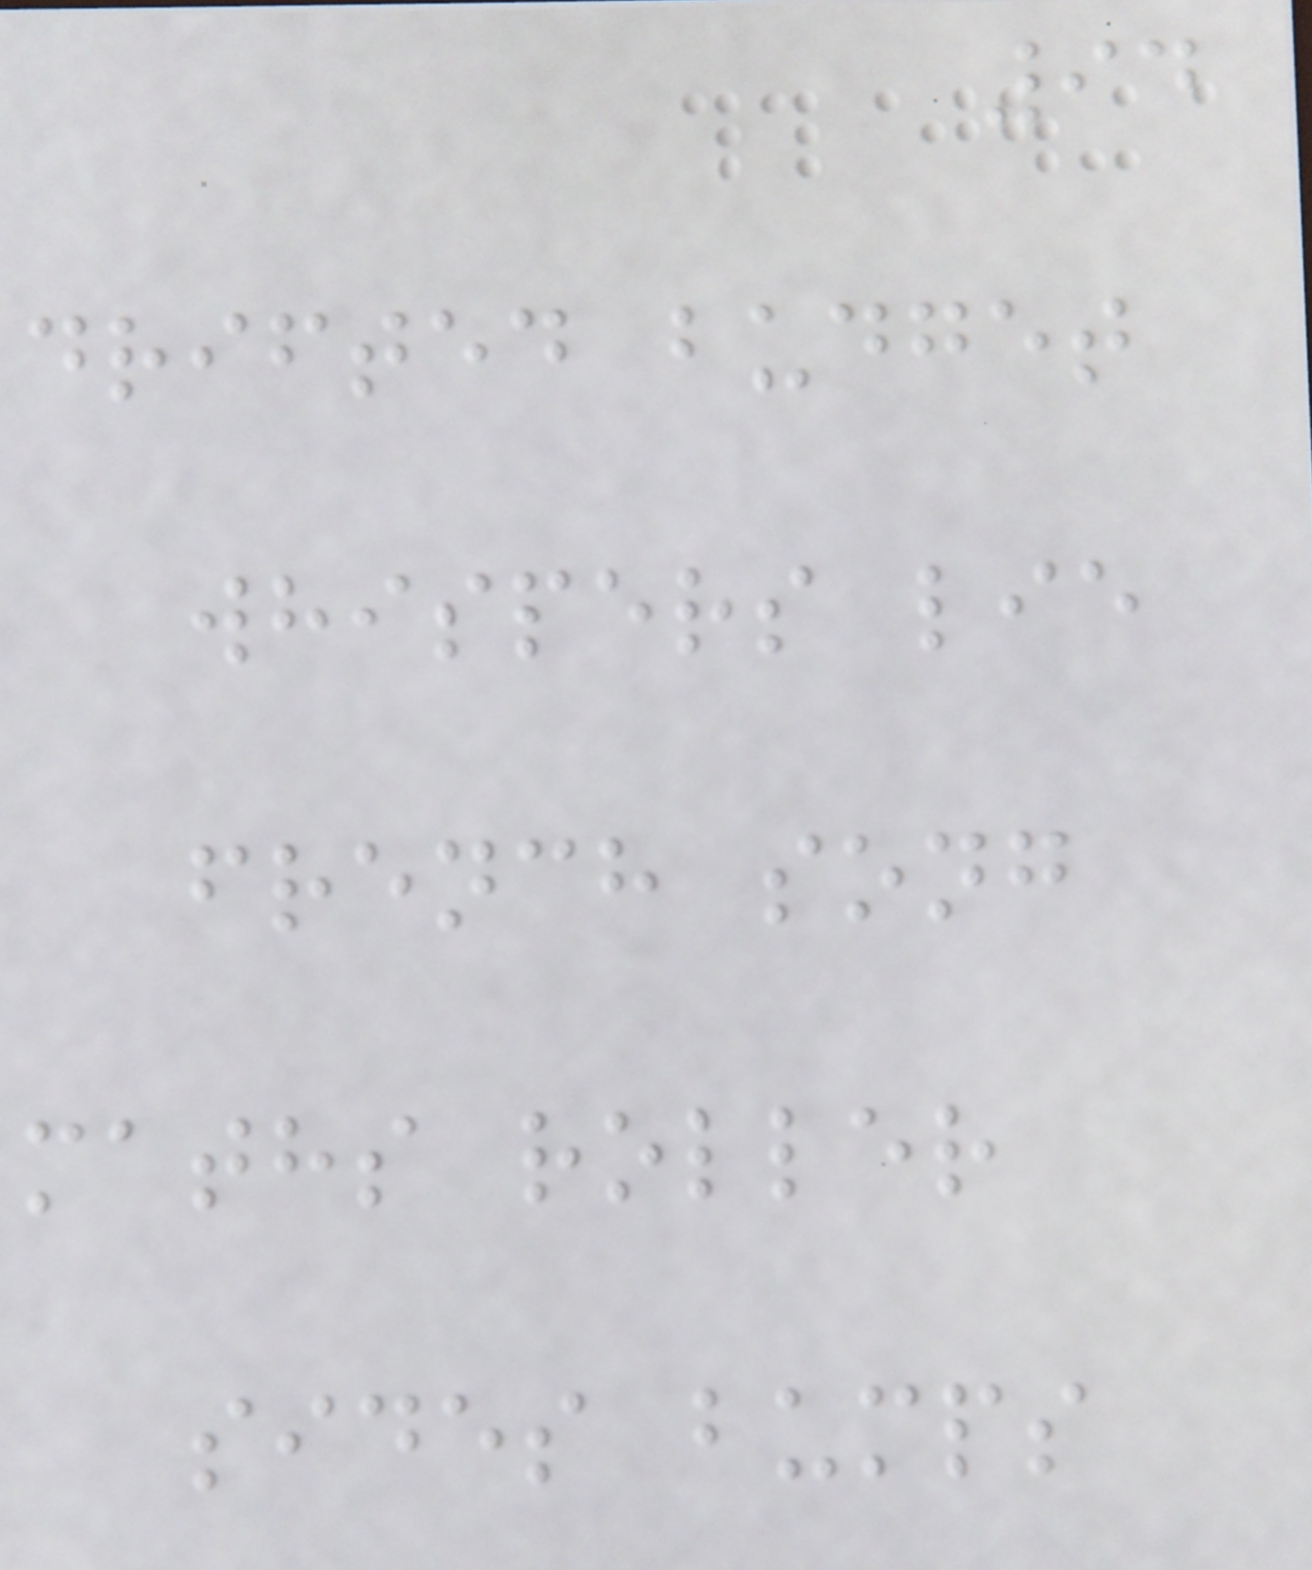94
drifted budget
whispers lie
french song
maths roller
sides bumps
